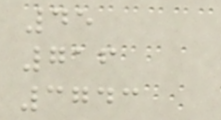45
716
3743
